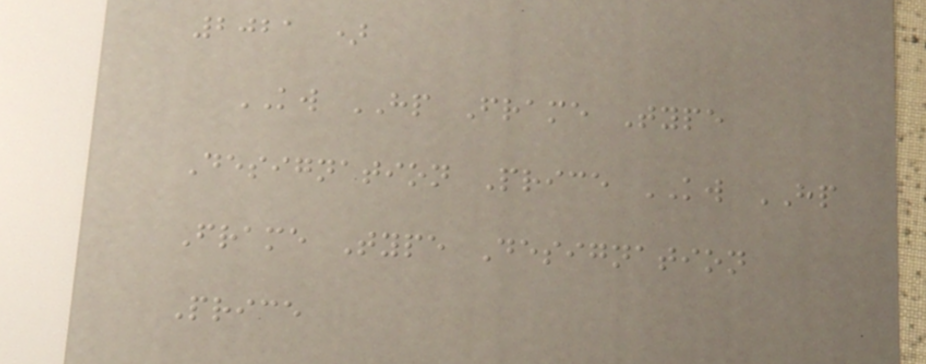2021 )
KW HP Frame Type
Designation Price KW HP
Frame Type Designation
Price
